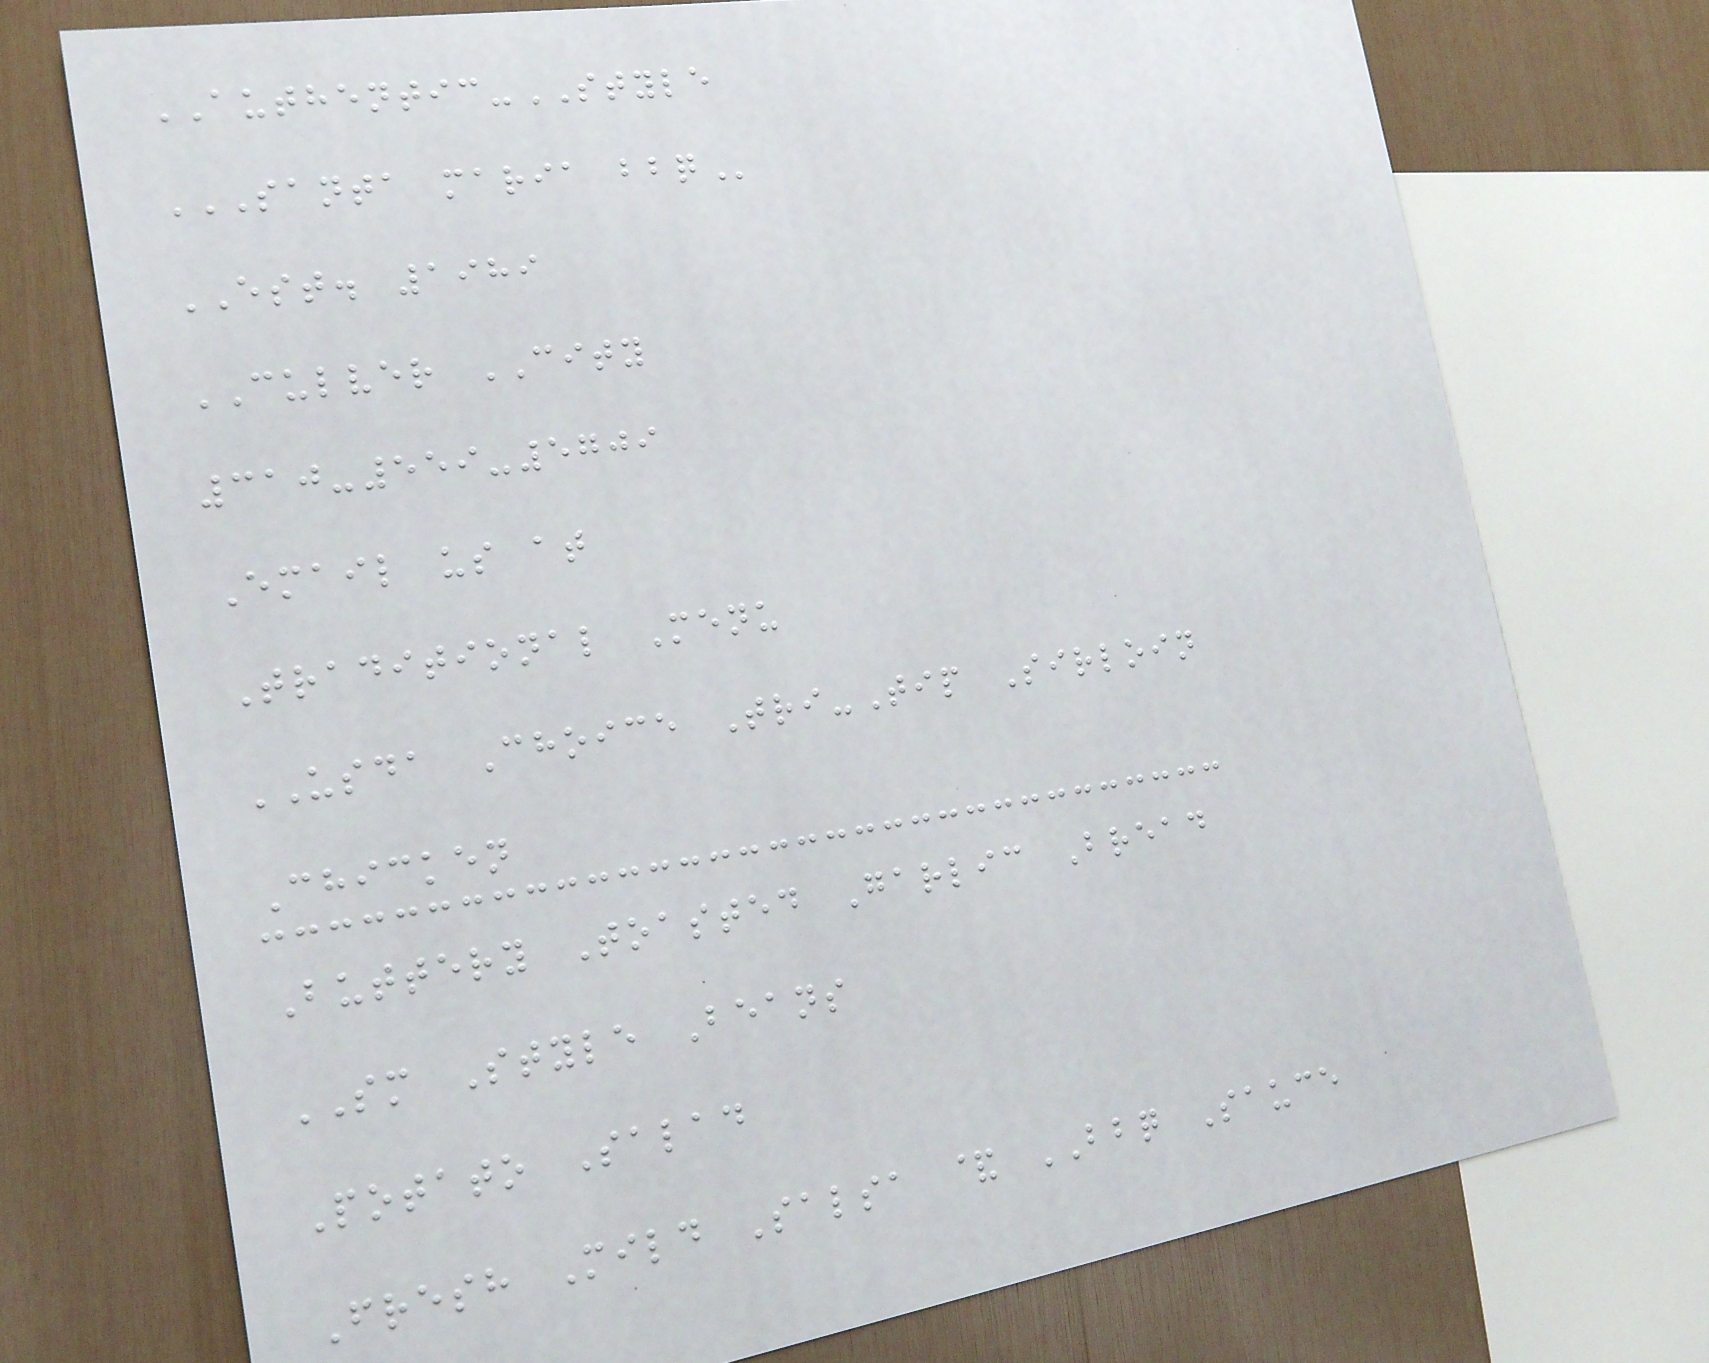AUTHENTIC-STYLE
SANTA MARIA BBQ
EST. 1989
CULVER CITY
310-559-5709
Email us at
Traditional Menu
USDA Choice Tri-Tip Sirloin
Chicken
Buttery Toasted Garlic Bread
SM Style Beans
Potato Salad
Fresh Mild Salsa & BBQ Sauce
